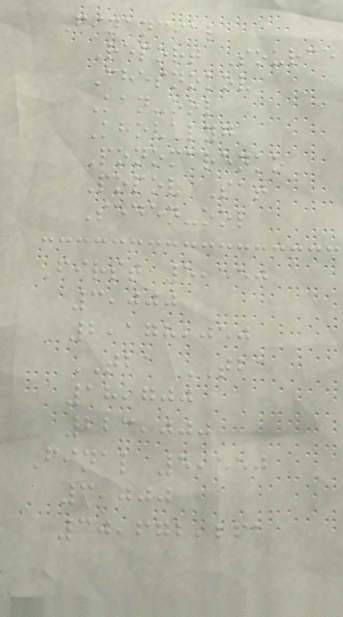Financial
Report Source
Chesnokov
Kan-ool
Khovalyg
Ponomarenko
Popov Sat
Seden-ool
First 5,550
3,000
2,178,050
TBA TBA
18,700
223,000
Final 5,550
3,000
30,672,261
